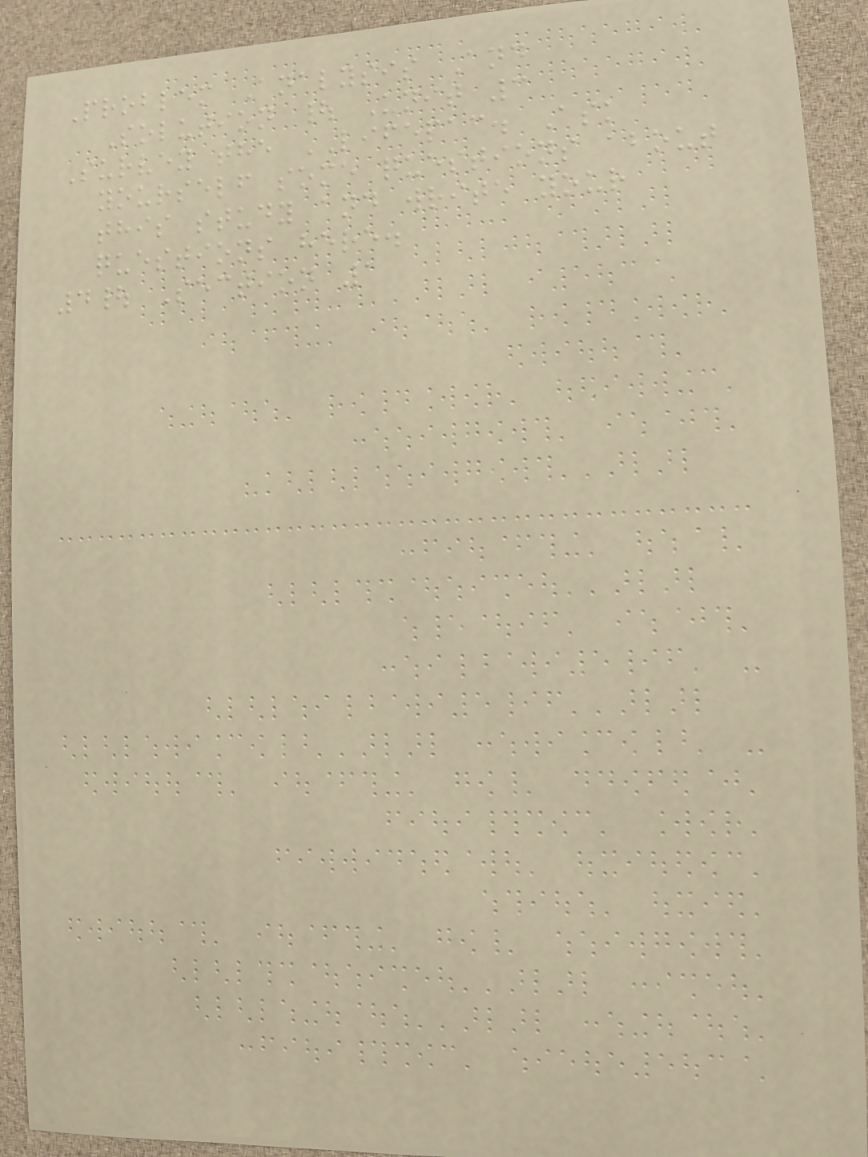Problem Analysis And
Solution | Unit 3
Survey the LIFEPAC. Ask
yourself some questions about
this study and write your
questions here.
4| Section 1
